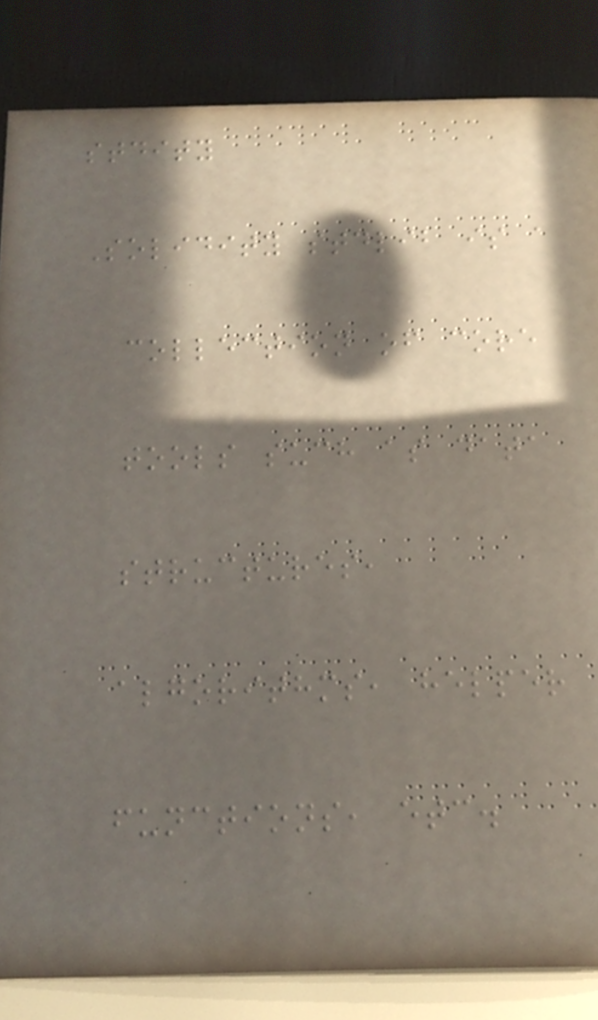stdity
Solidity stdlib is a
collection of core
tools such as data
structures,
algorithms, helper
functions, etc.
